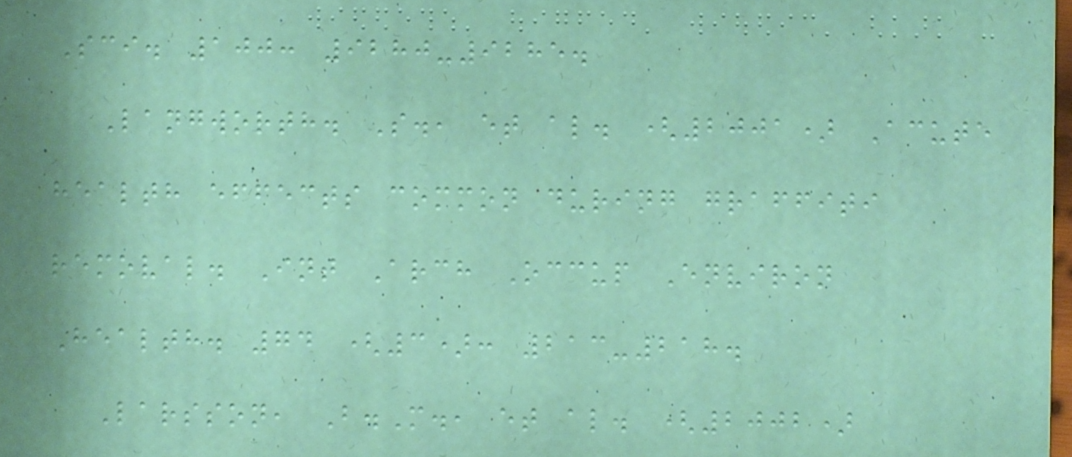Sci. 100: 9280-9285.
Langworth. S., et al. (2001) Acute
health effects common during graffiti
removal. Int Arch Occup Environ
Health. 74 (3): 213-218.
Larsson, B.M., et al. (2002)
